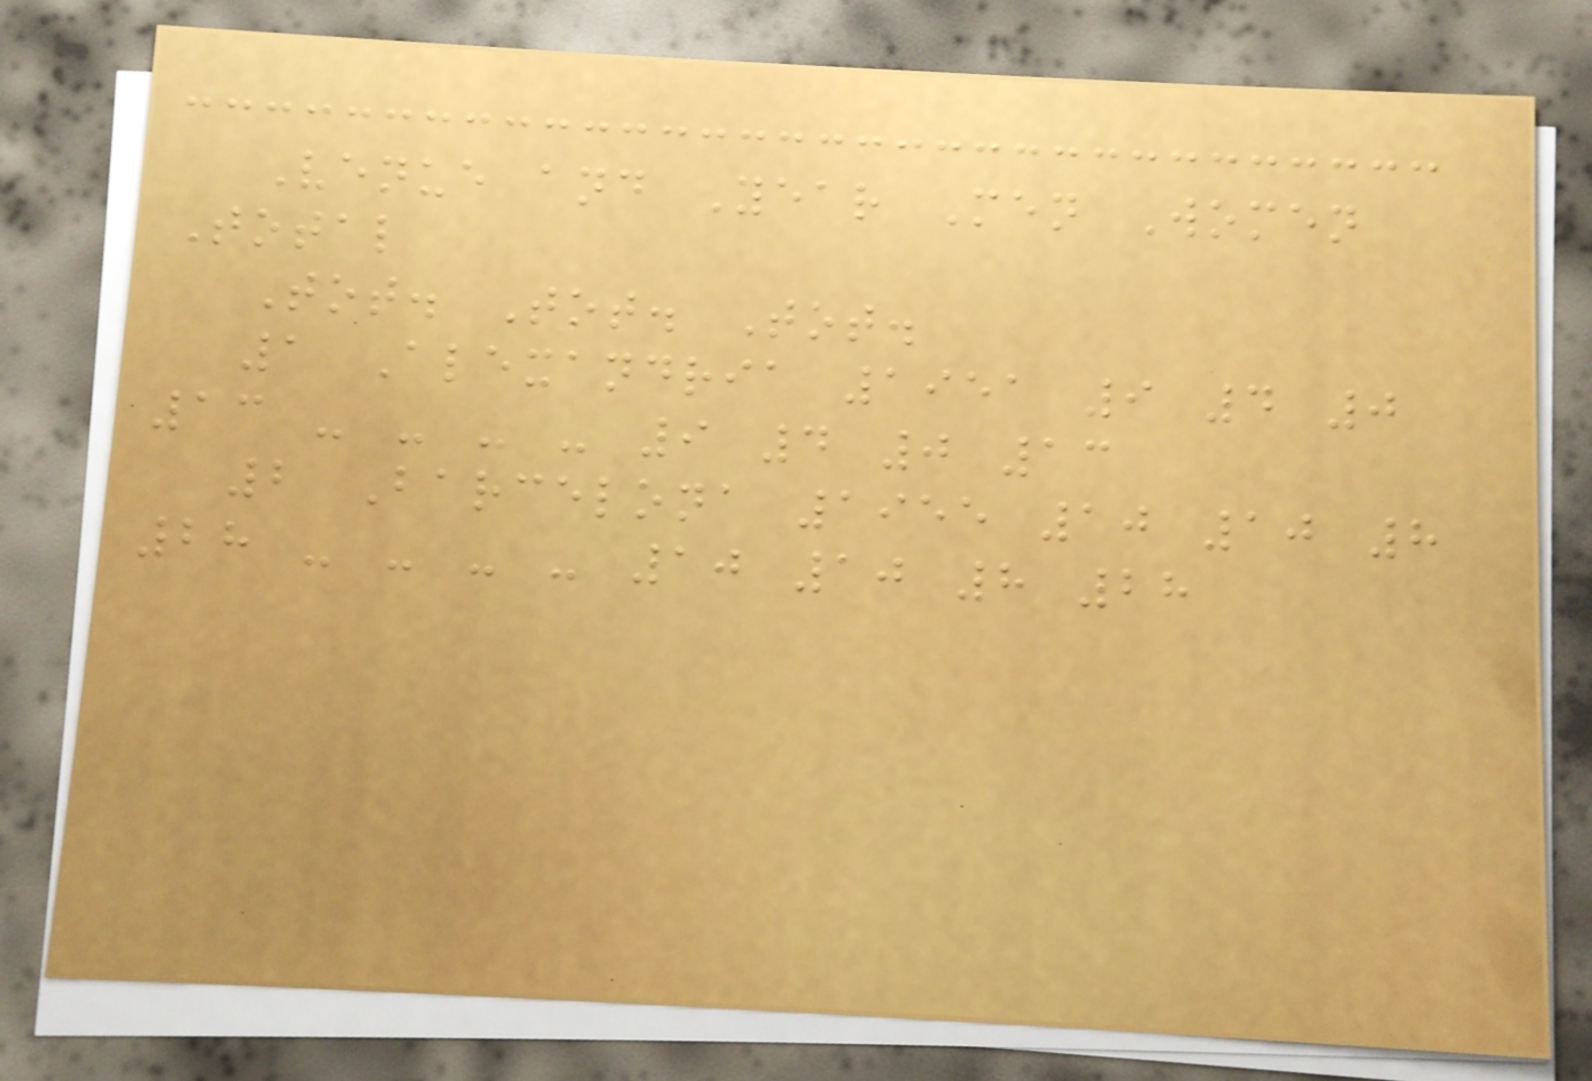Venue and Year Men Women
Total
Tot. Tot. Tot.
1 Alexandria 1951 9 4 0
13 - - - - 9 4 0 13
2 Barcelona 1955 10 10 8
28 - - - - 10 10 8 28
